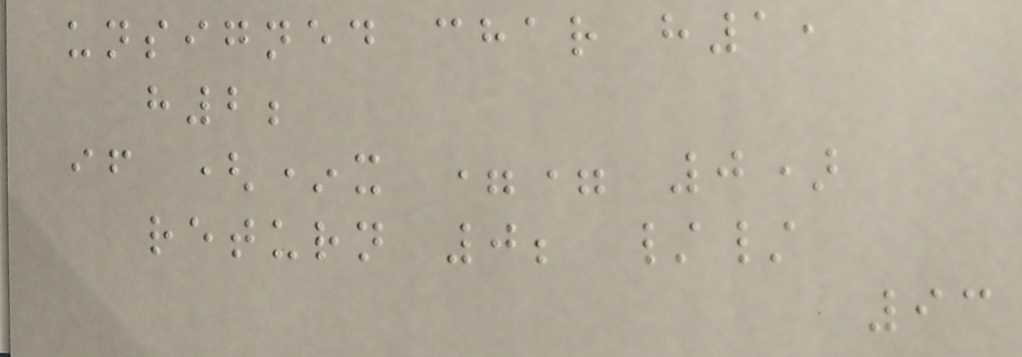unsigned char h1,
h2;
if (*x == 0)
return 0; //
93
